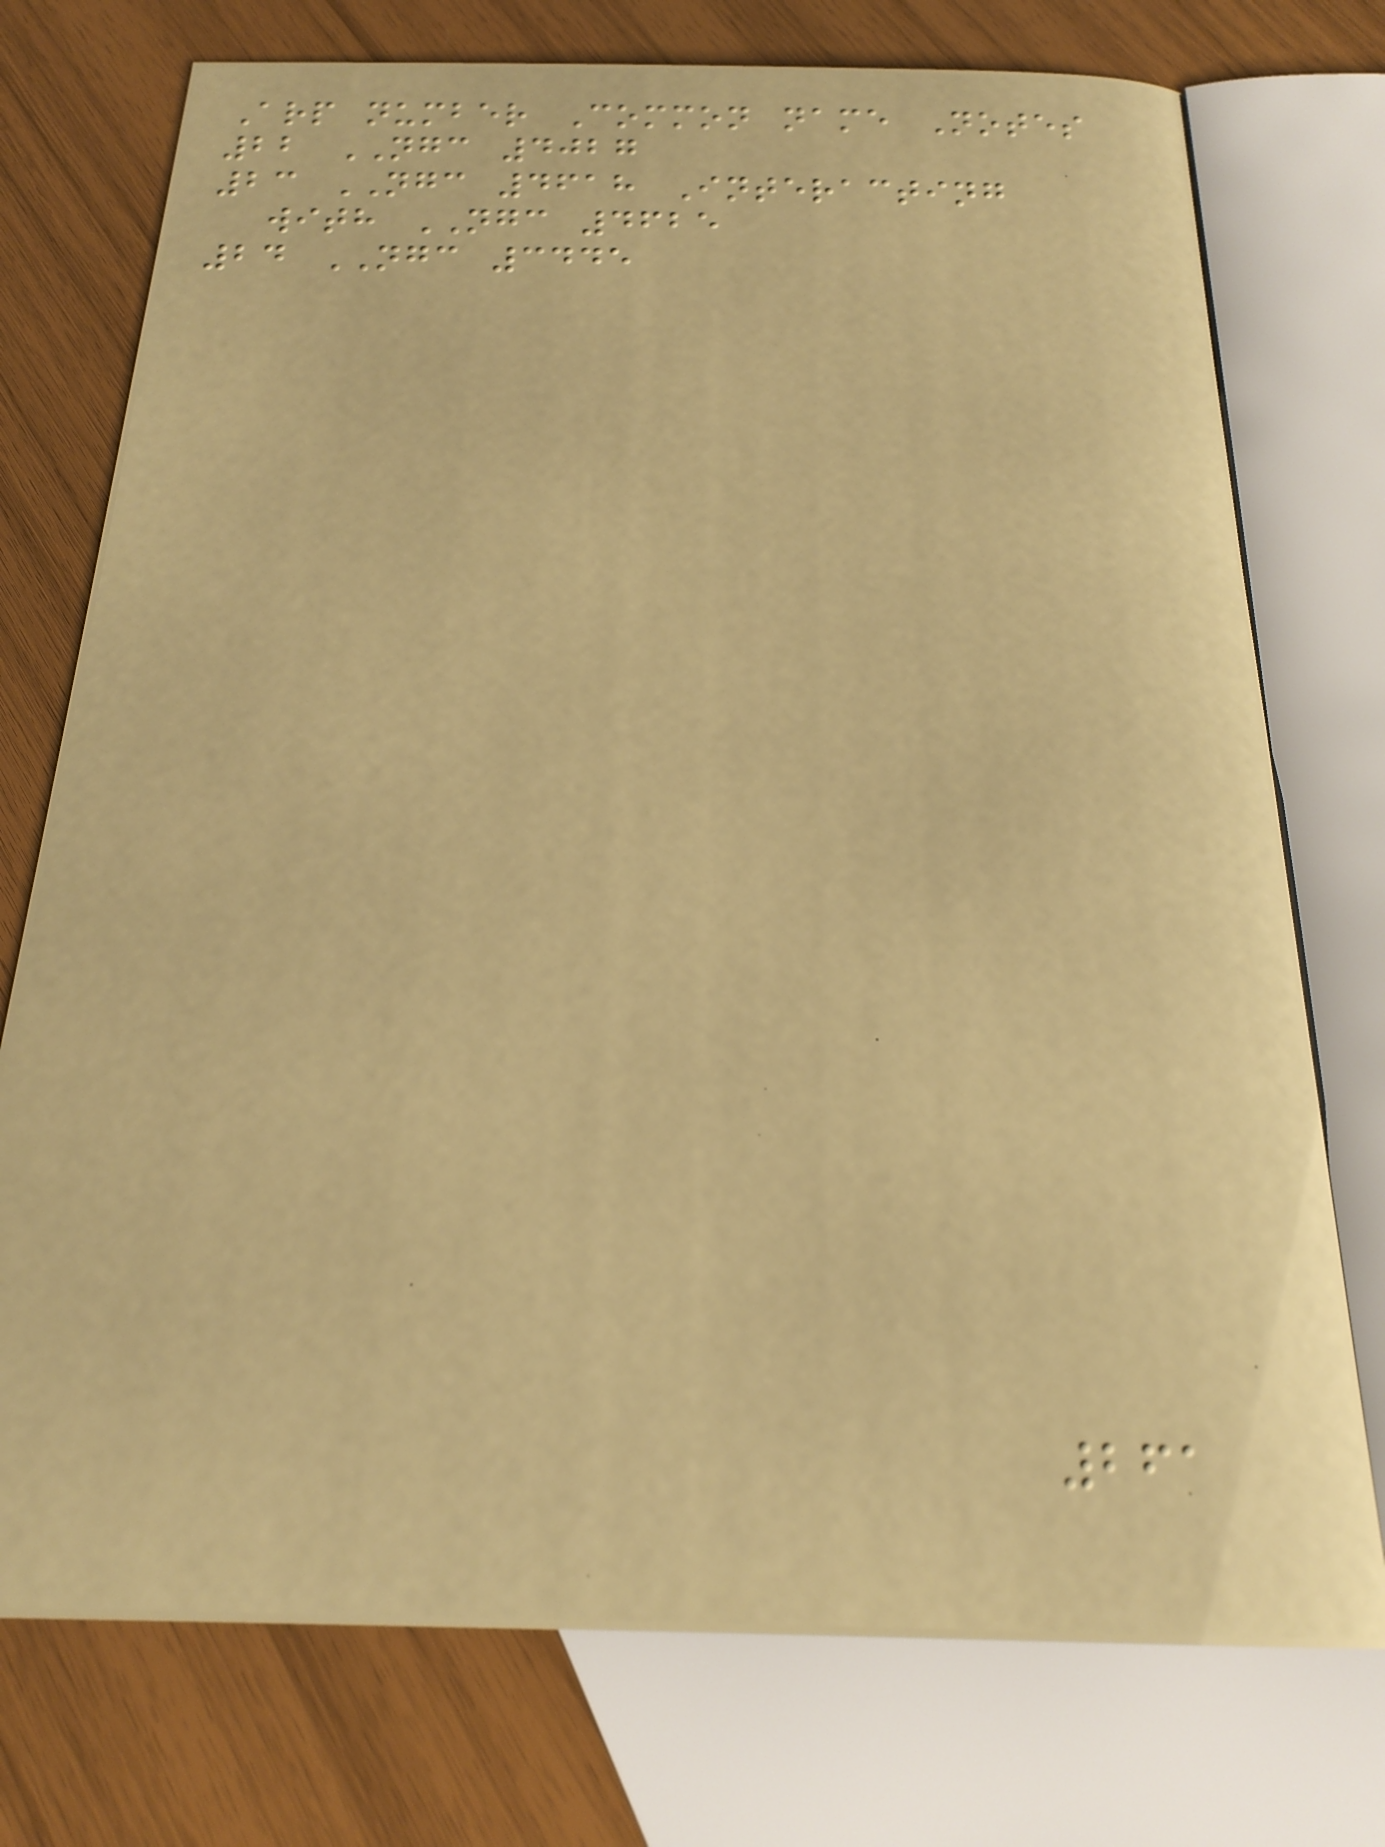Arp number Common name Notes
22 NGC 4027
23 NGC 4618 Interacting
with NGC 4625
24 NGC 3445
261
